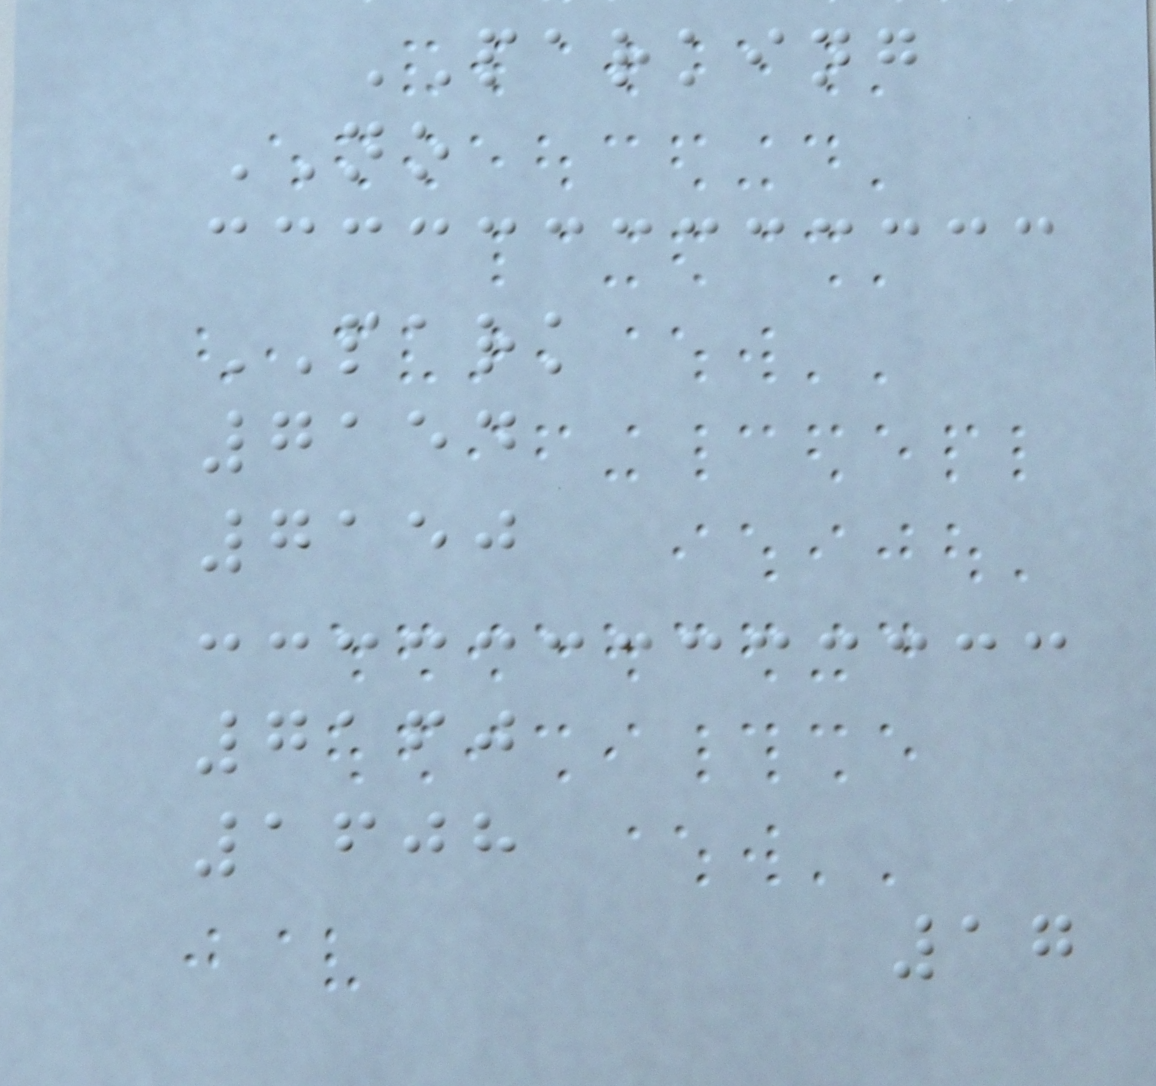PARKING
NO
PARK
7154
7150
7160
1608
17
